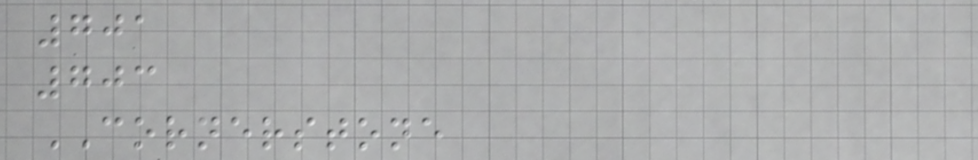701
703
CORNERSTONE
